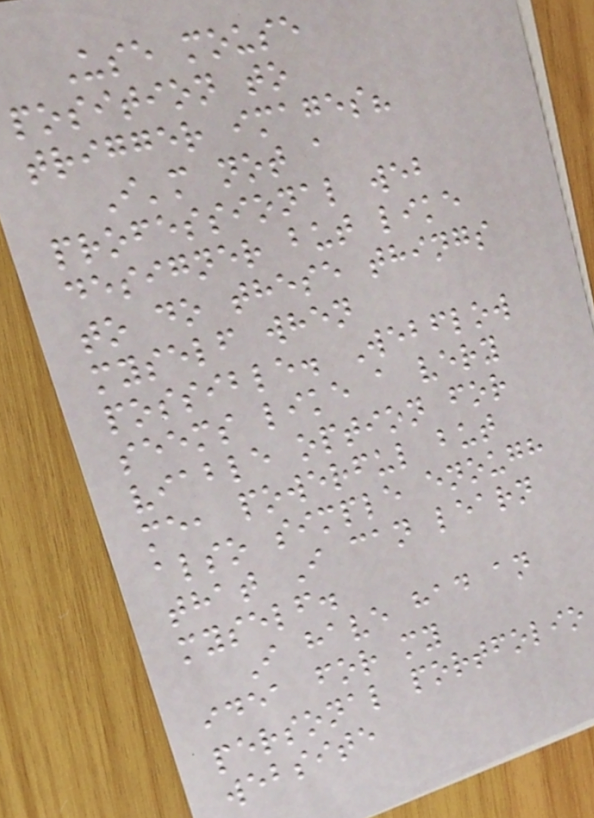Use mouse
position to
trigger images?
I'm not a
professional web
designer but like
to do these things
myself when
possible. Webflow
seems like a very
viable option for
me, powerful but
also simple enough
that I can learn
myself.
I have had an
idea for my
personal portfolio
website
